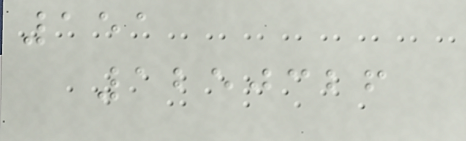151
1250326
